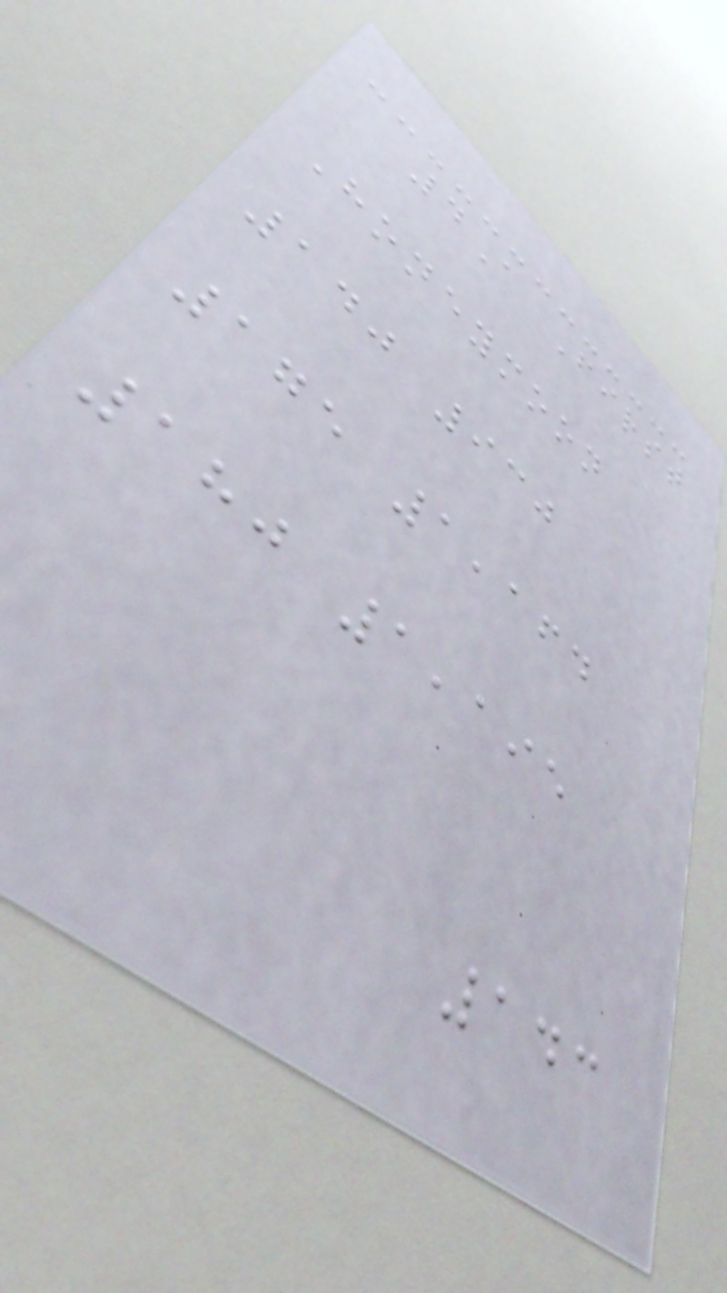4A First
Honeymoon
140 930
175 1,164
180 1,195
143
